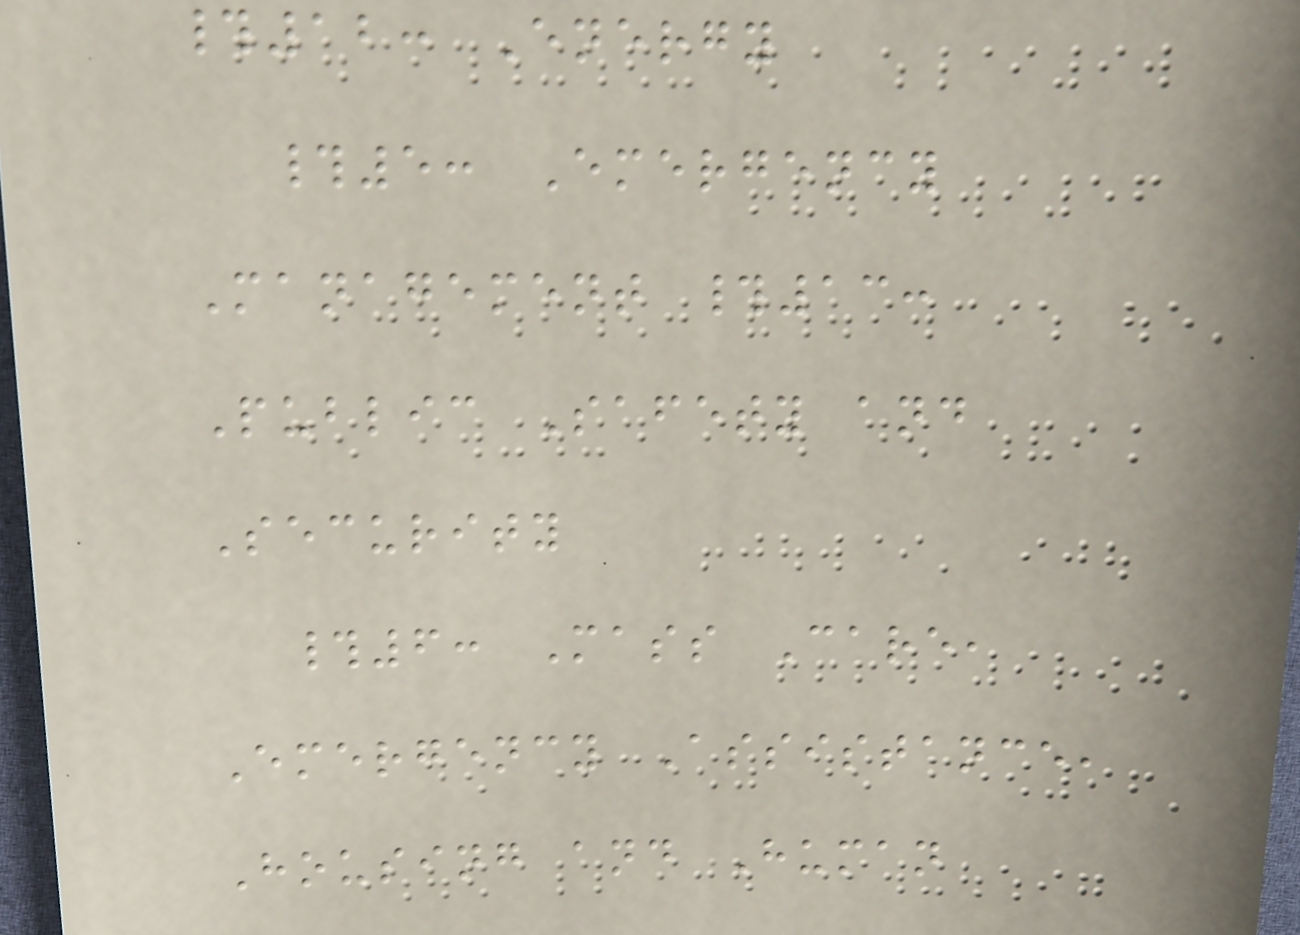#12: Energy
#5: Emergency
Management #13:
Public Safety and
Security
#6: Mass Care,
Emergency Assistance,
Housing and Human
